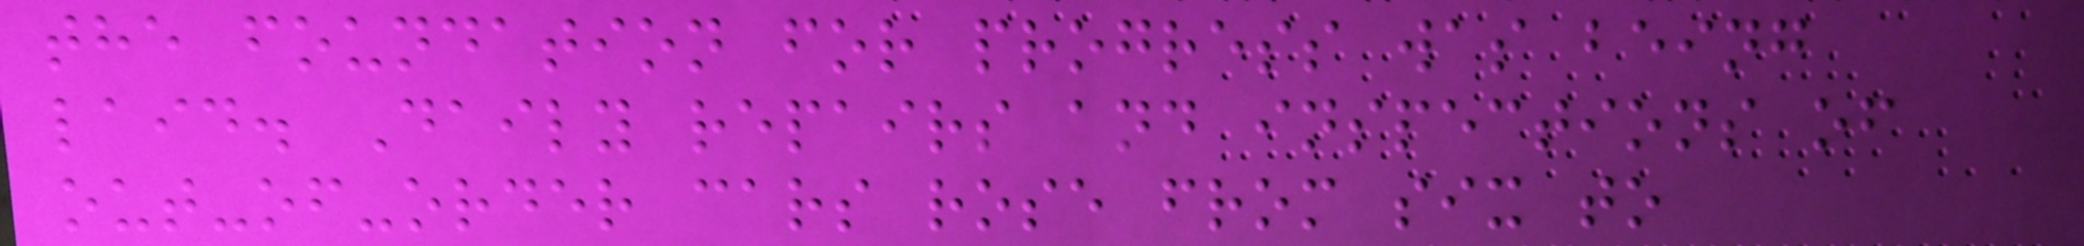the foundation for progress was being
laid. Daily repairs and inspections of
out-of-order cars rose from six to
